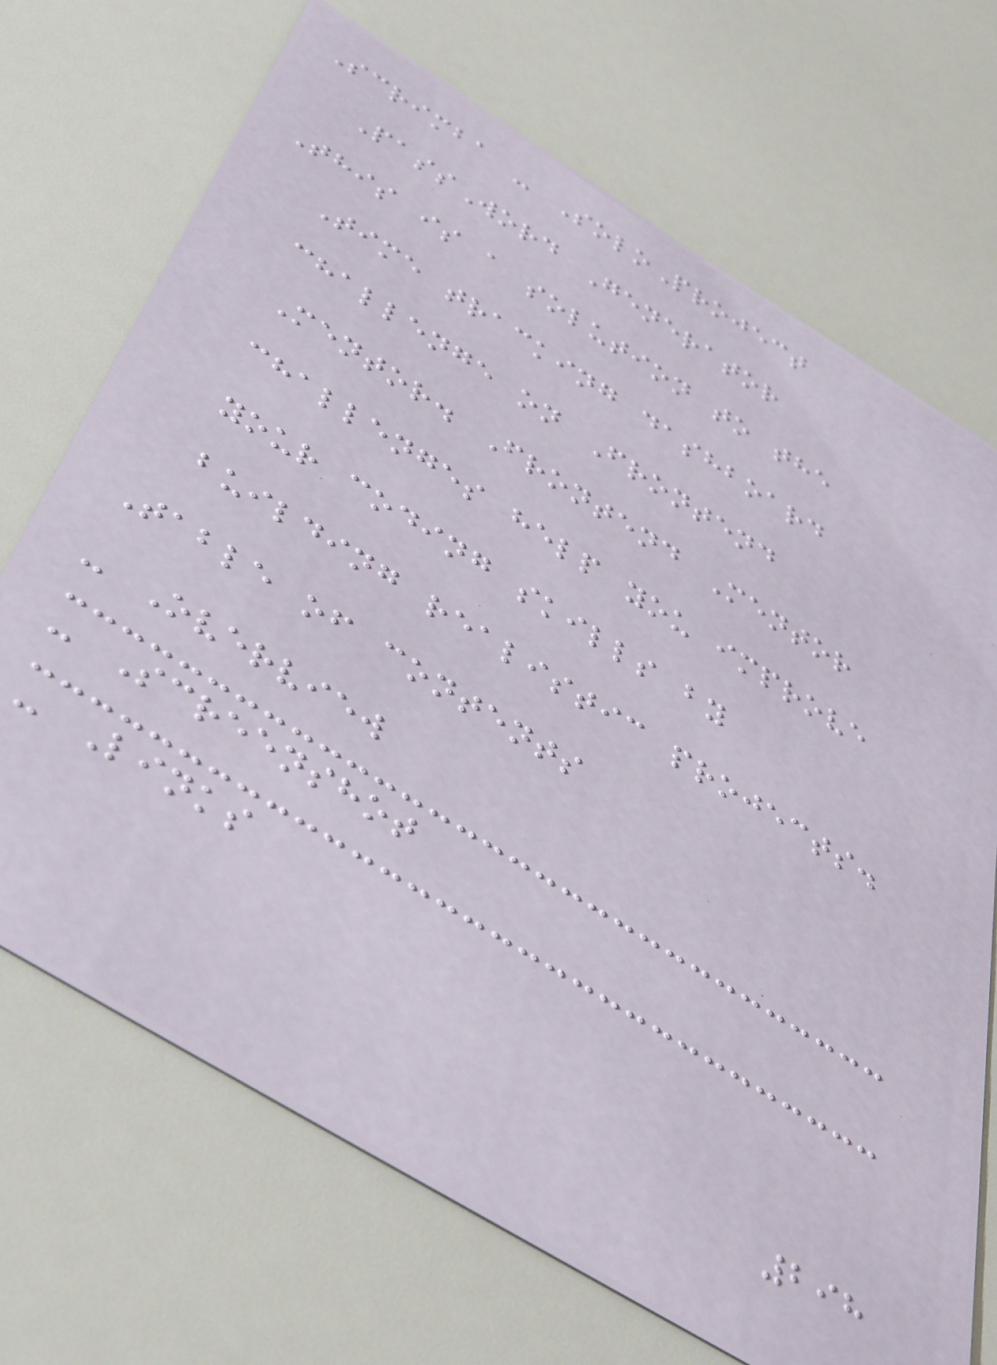Scrimba - SoloProject
PassWord Generator
This is a solution to the
Time tracking dashboard
challenge on Frontend
Mentor. Frontend Mentor
challenges help you improve
your coding skills by
building realistic projects.
Table of contents
- Overview
- Screenshot
- Links
298
